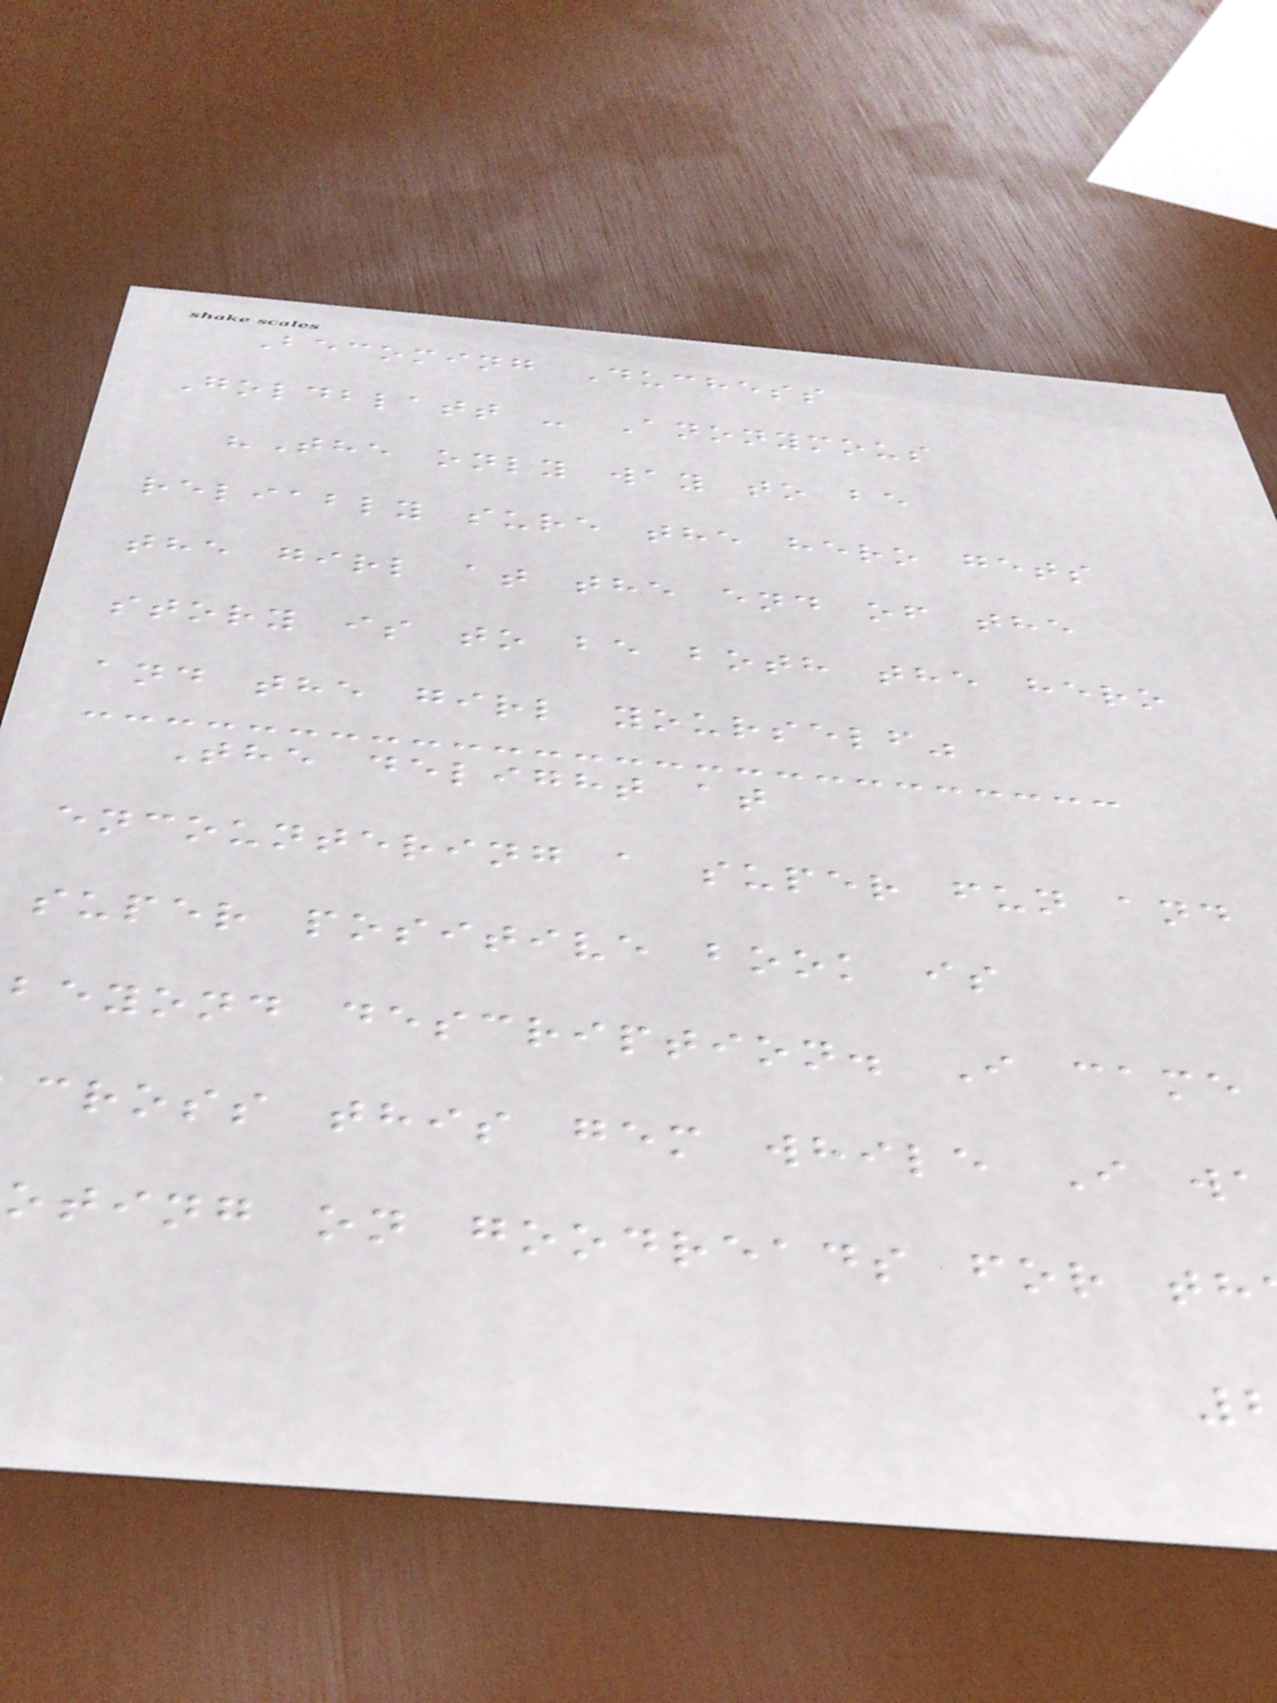Becoming Duchess
Goldblatt - Anonymous
"The only way to be
reliably sure the hero gets
the girl at the end of the
story is to be both the hero
and the girl yourself"
The delight at
encountering a super fun and
super positive book is
beyond description. I came
cross this gem while I wa
oting on goodreads for th
